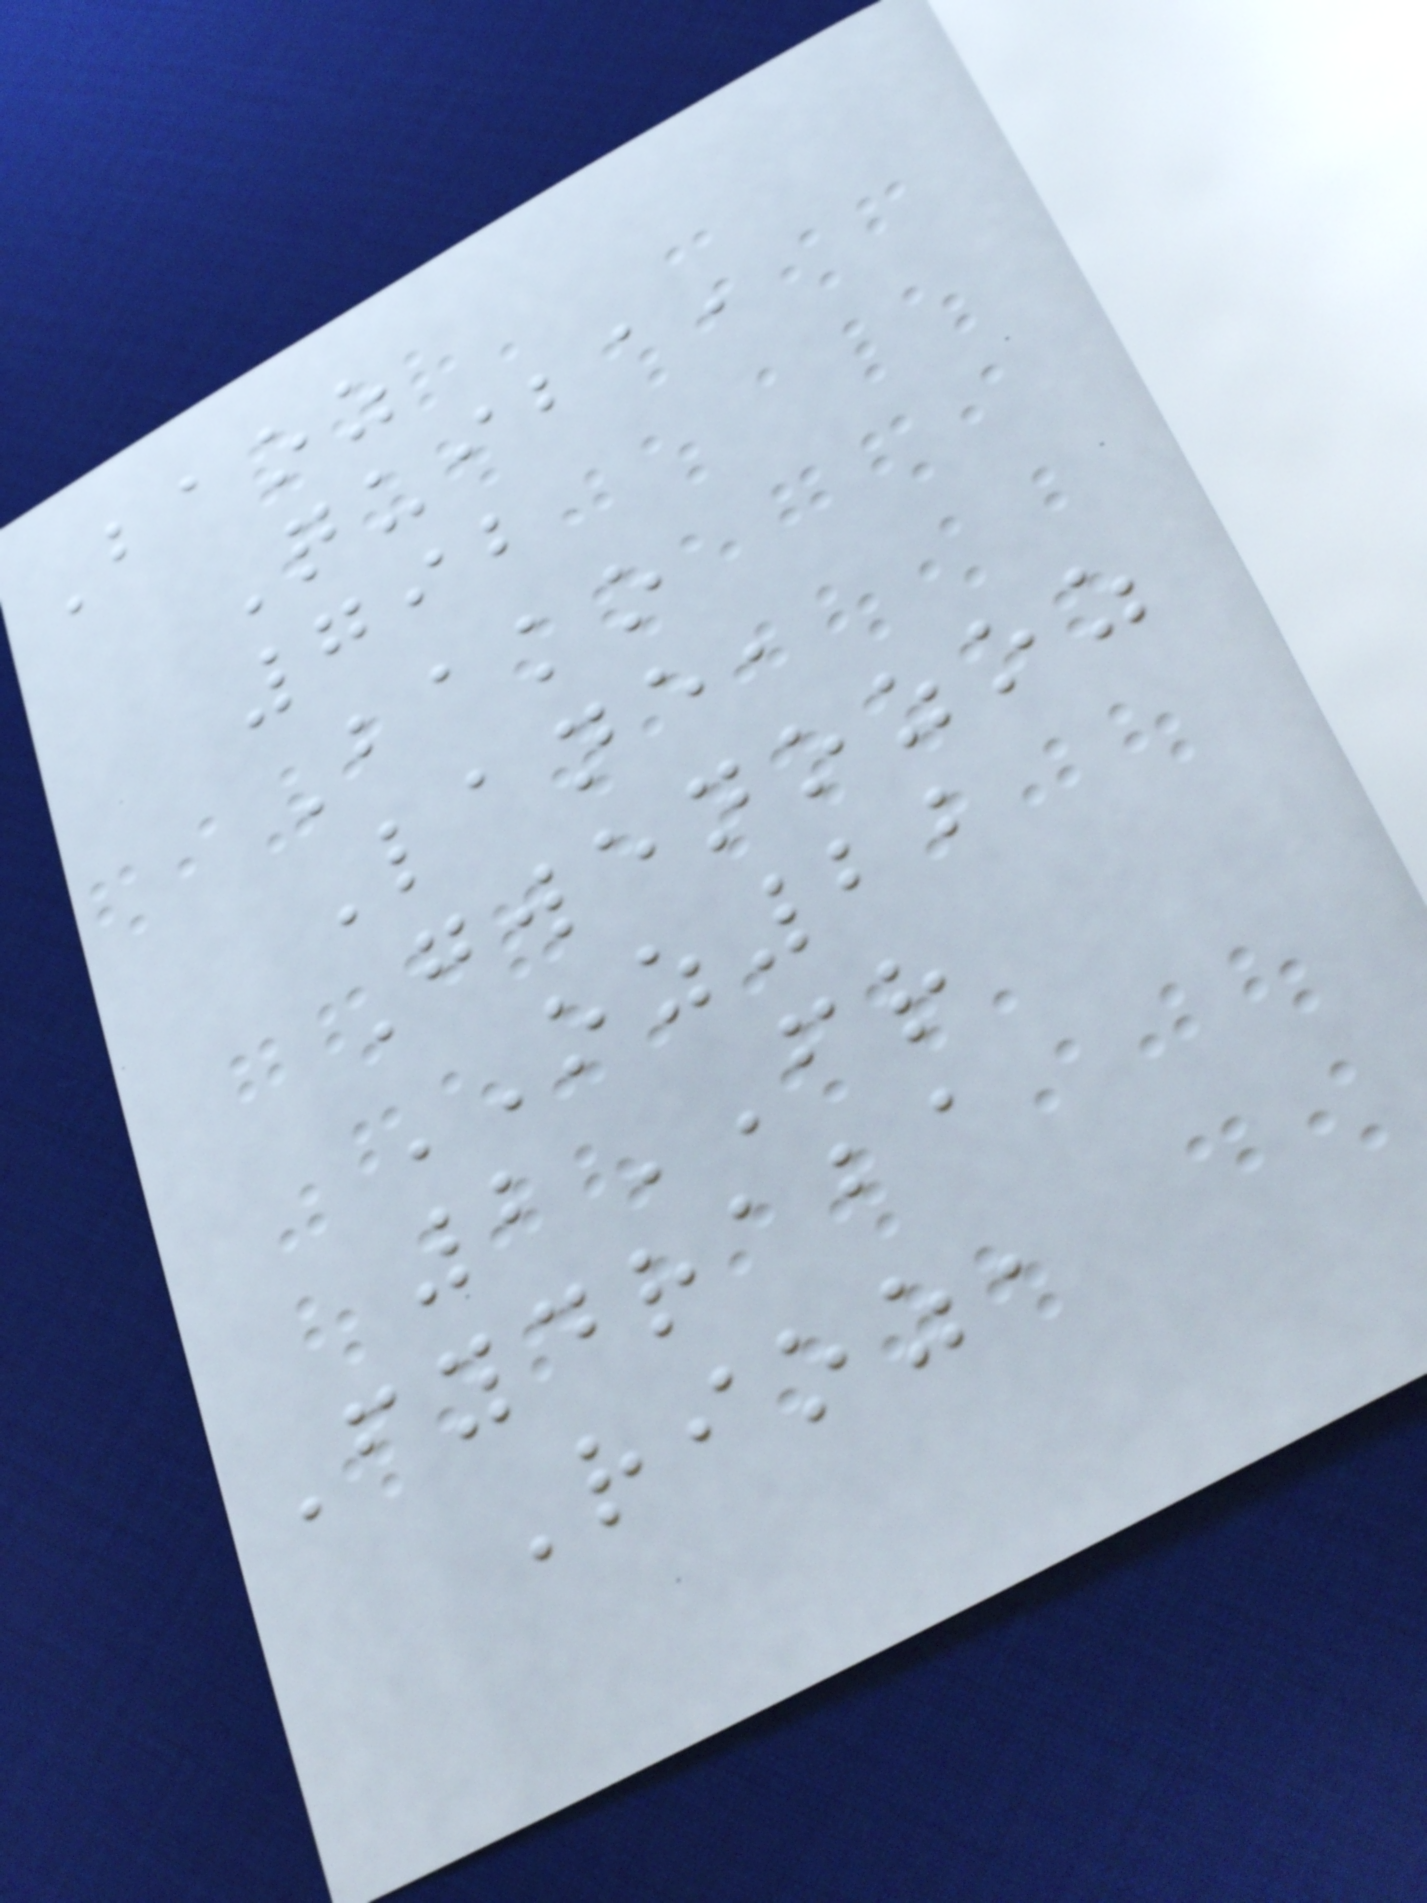Baoz
Quiba,
792
Bako
Lane,
Gwenozoz
OZ22
2FR
Fydraba
Rioz,
